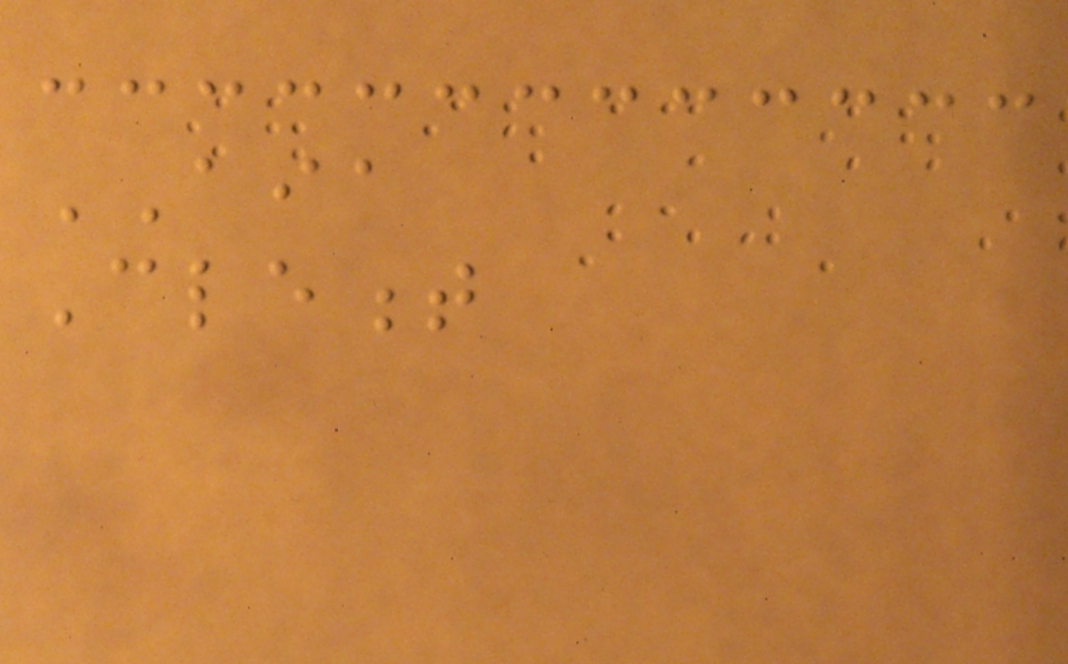AIA
Clement
